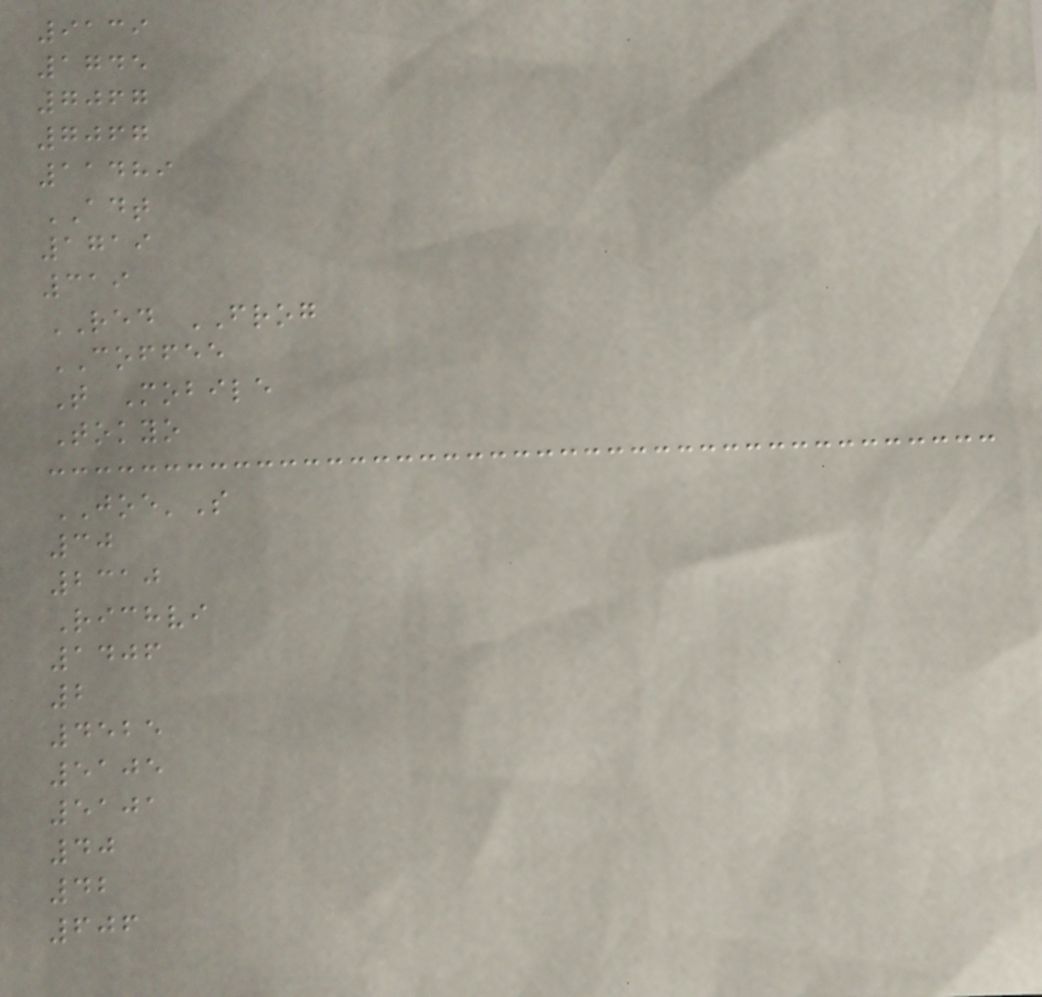9139
1745
7067
7067
11489
ADT
1719
319
RED FROG
COFFEE
T Mobile
Tokyo
JOE'S
30
2310
Richvi
1406
2
4525
5105
5101
40
42
606
